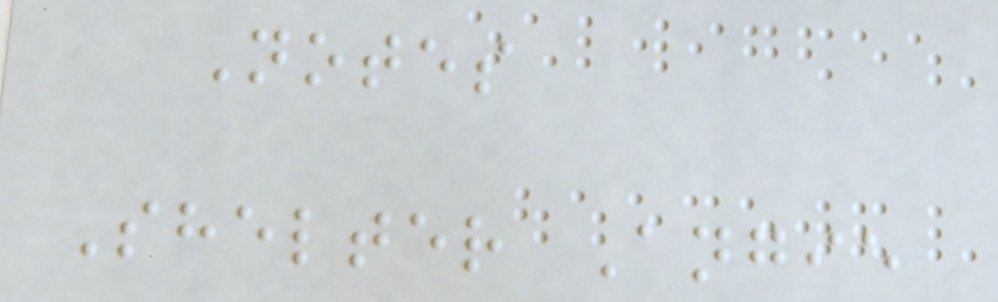Notes
Shelter Angie
